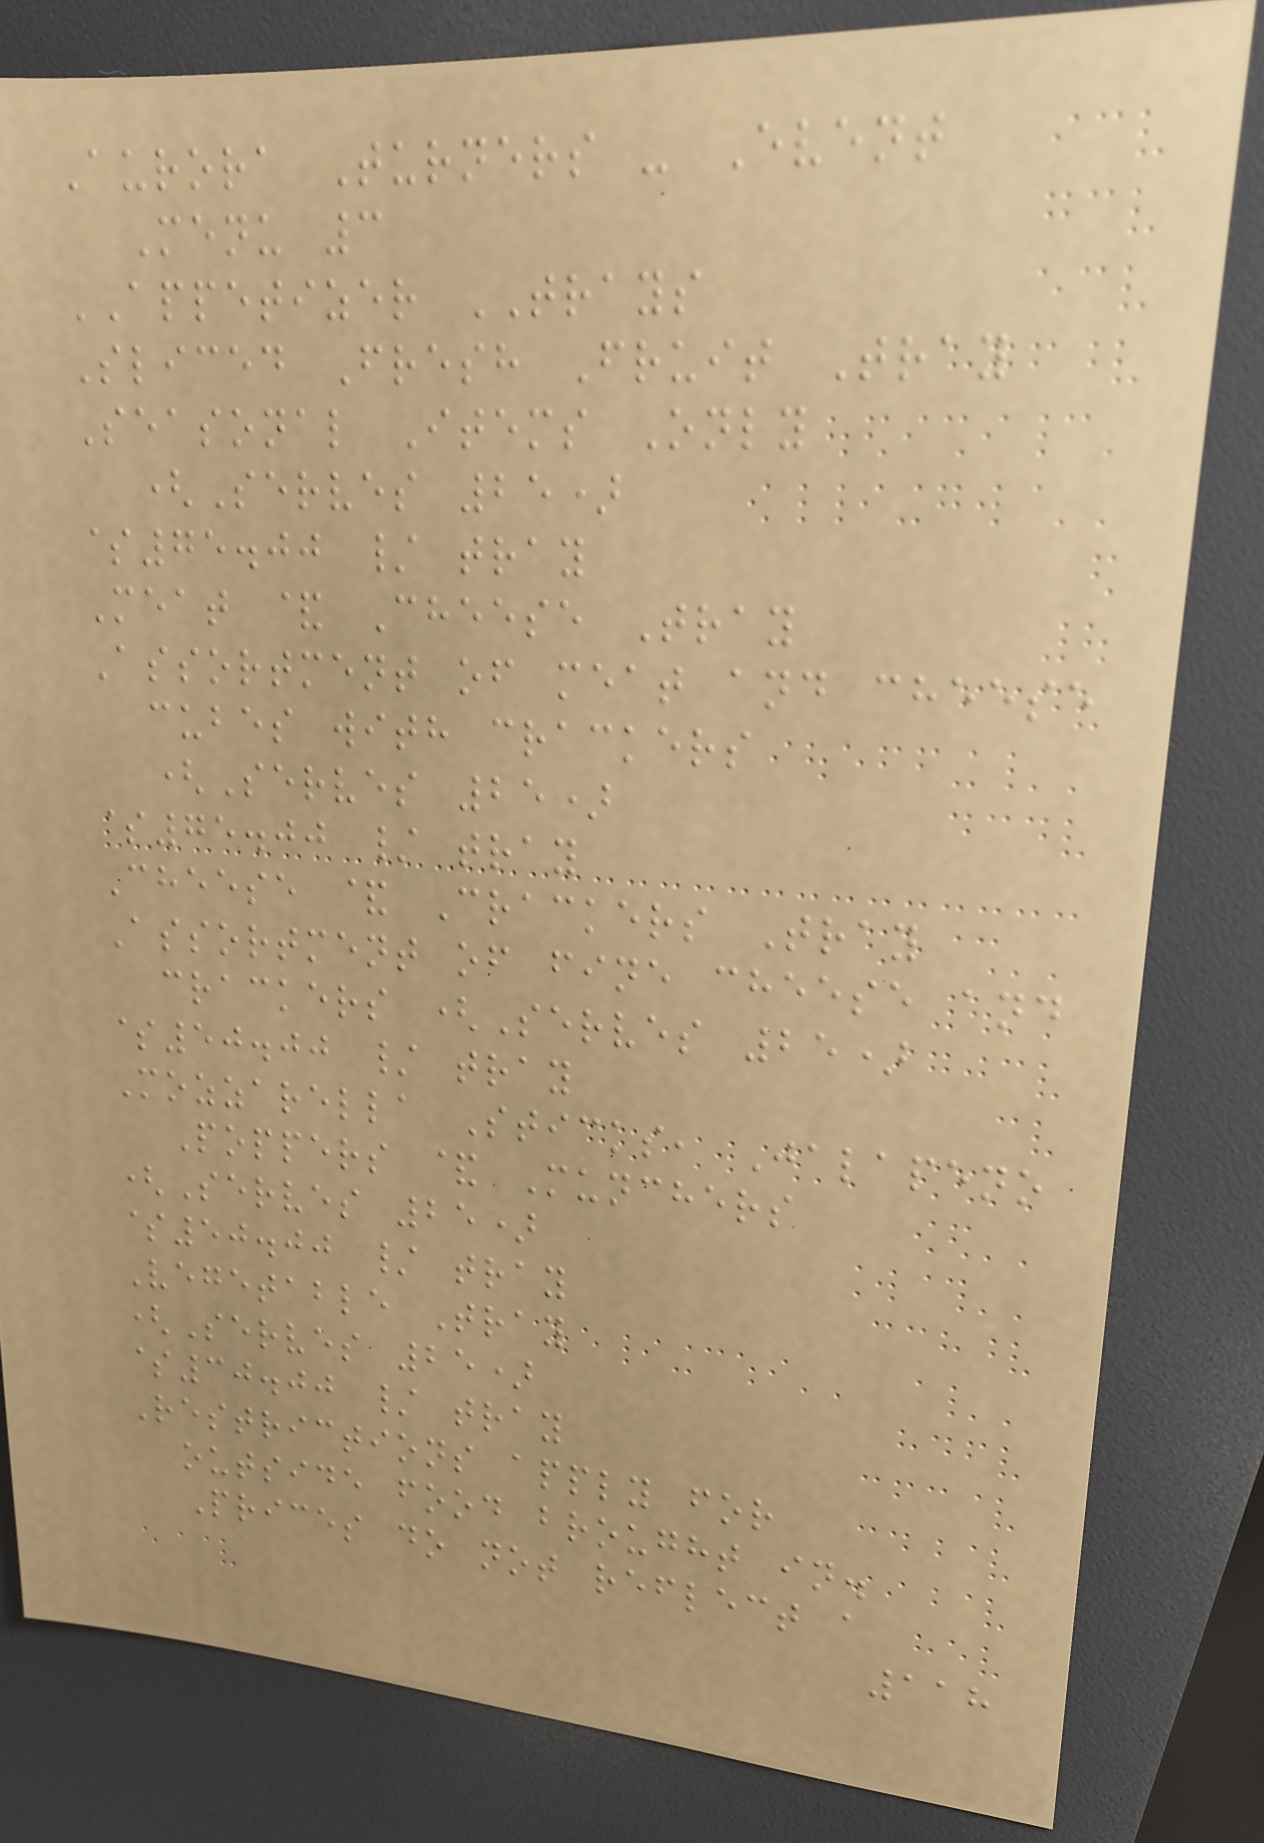Aurora Turners - Event
Menu 3
APPETIZER TRAYS
Sliced Fresh Fruit Tray
Seasonal Items Only
(Serves 25)
$75.00 / tray
Meat & Cheese Tray
Assortment of meat and cheese
cubes with crackers
(Serves 25)
$75.00 / tray
Cheese & Crackers Tray
Assortment of fine cheese and
crackers (Serves 25)
$50.00 / tray
Mozzarella Sticks, Jalapeno
Poppers & Munchers
(Serves 25)
$50.00 / tray
Vegetable Tray
(Serves 25)
$30.00 / tray
Restrictions apply for
outside food brought in.
Prices do not reflect a
118
